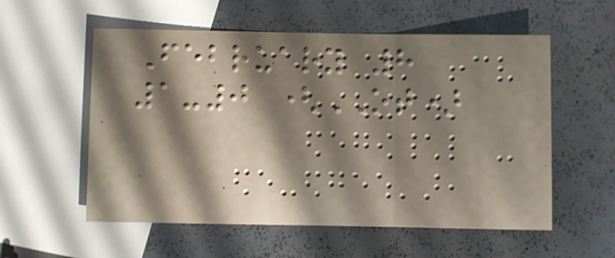February 8
1-0 (OT)
